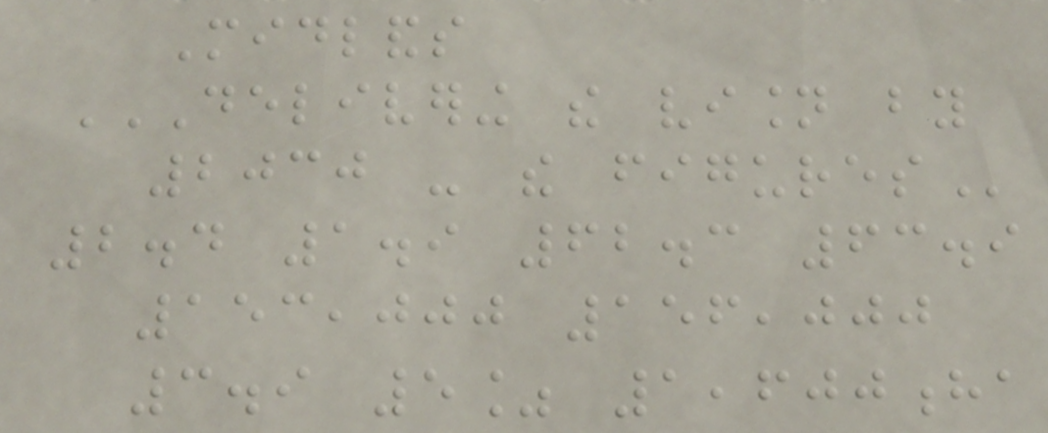Midlands
DELIVERING THE VISION BY
2030 - THE FIGURES
2.4 1.9 62.3 63.9
153,000 156,000
3.9 5% 1,600ha
